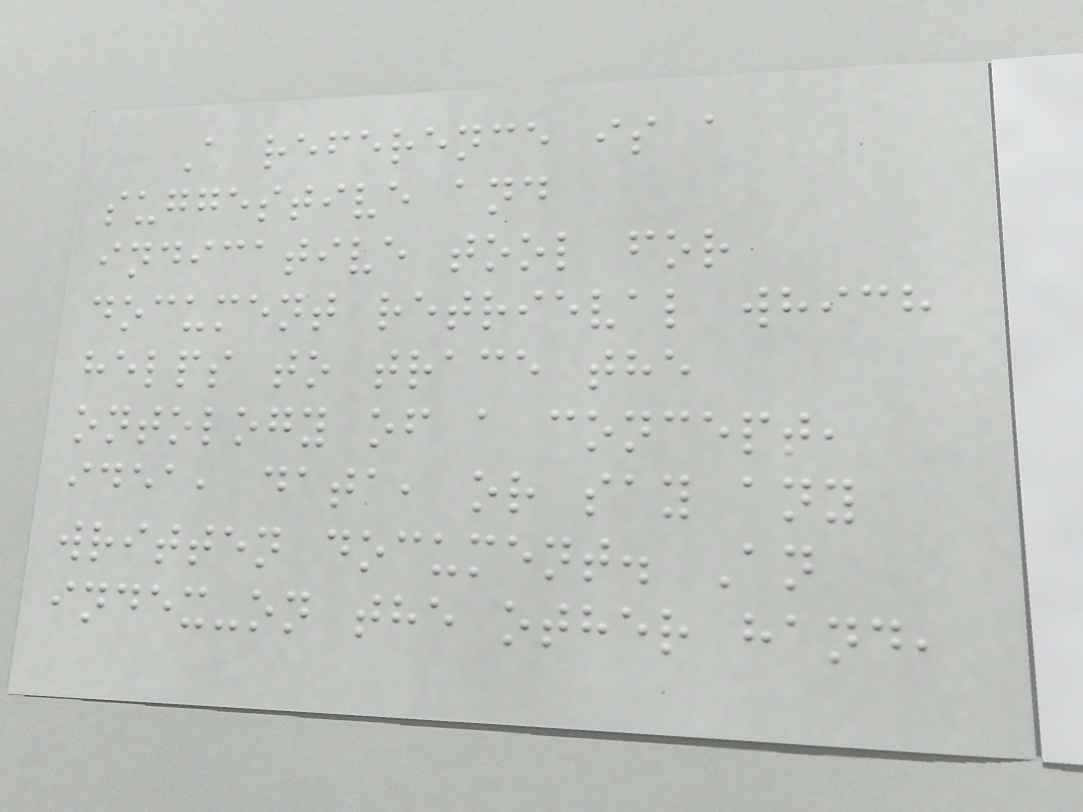A reference is a
suggestive and
indicative tool for
document retrieval which
helps to trace the
ontology of a concept,
idea, data, or say any
written document. An
index-on the other hand,
